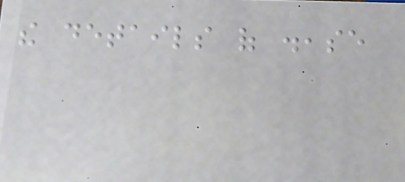the details of disease
